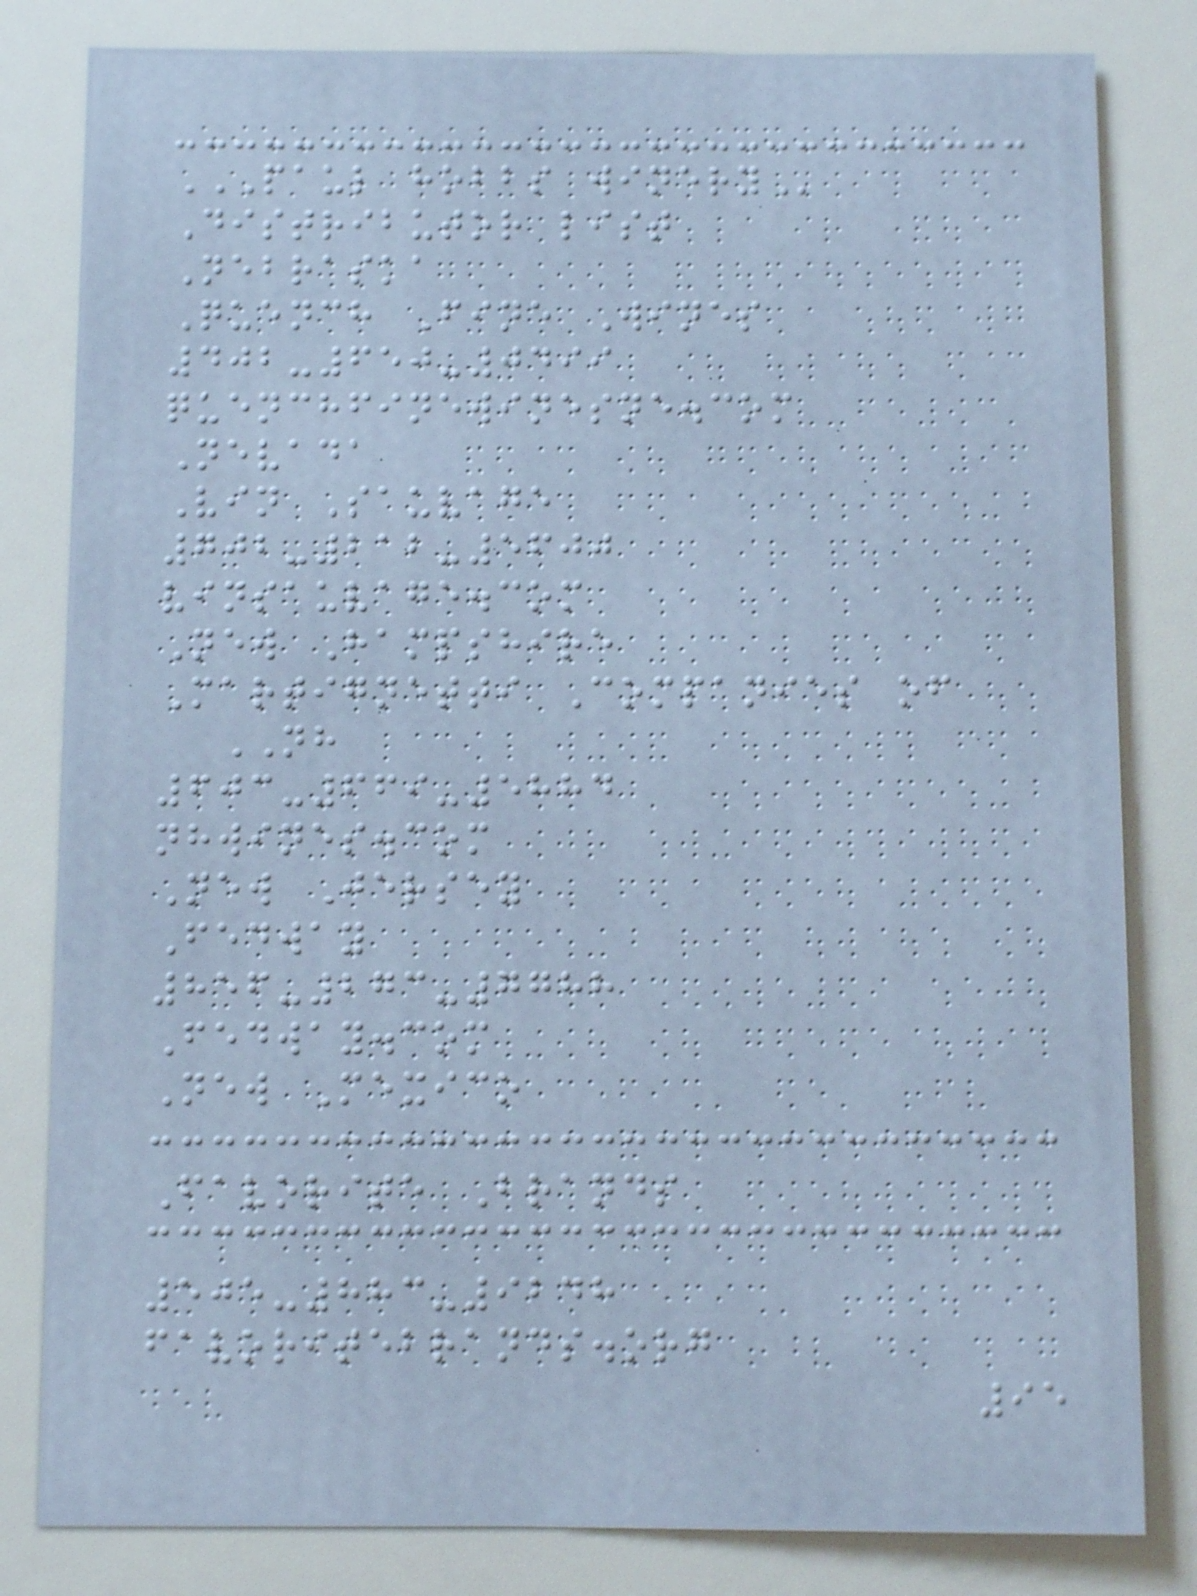PAUL HOBBS WINERY
Distributor list
Nebraska
Quench Fine Wines
402-650-0499
quenchfinewinesne.com
Nevada
Vin Sauvage
702-212-5600
vinsauvage.com
New Hampshire
Martignetti Companies of
NH
603-669-5884
nhwines.com
New Jersey
Fedway
856-273-7788
Fedway.com
New Mexico
Favorite Brands
505-883-9248
favoritebrands.org
95
